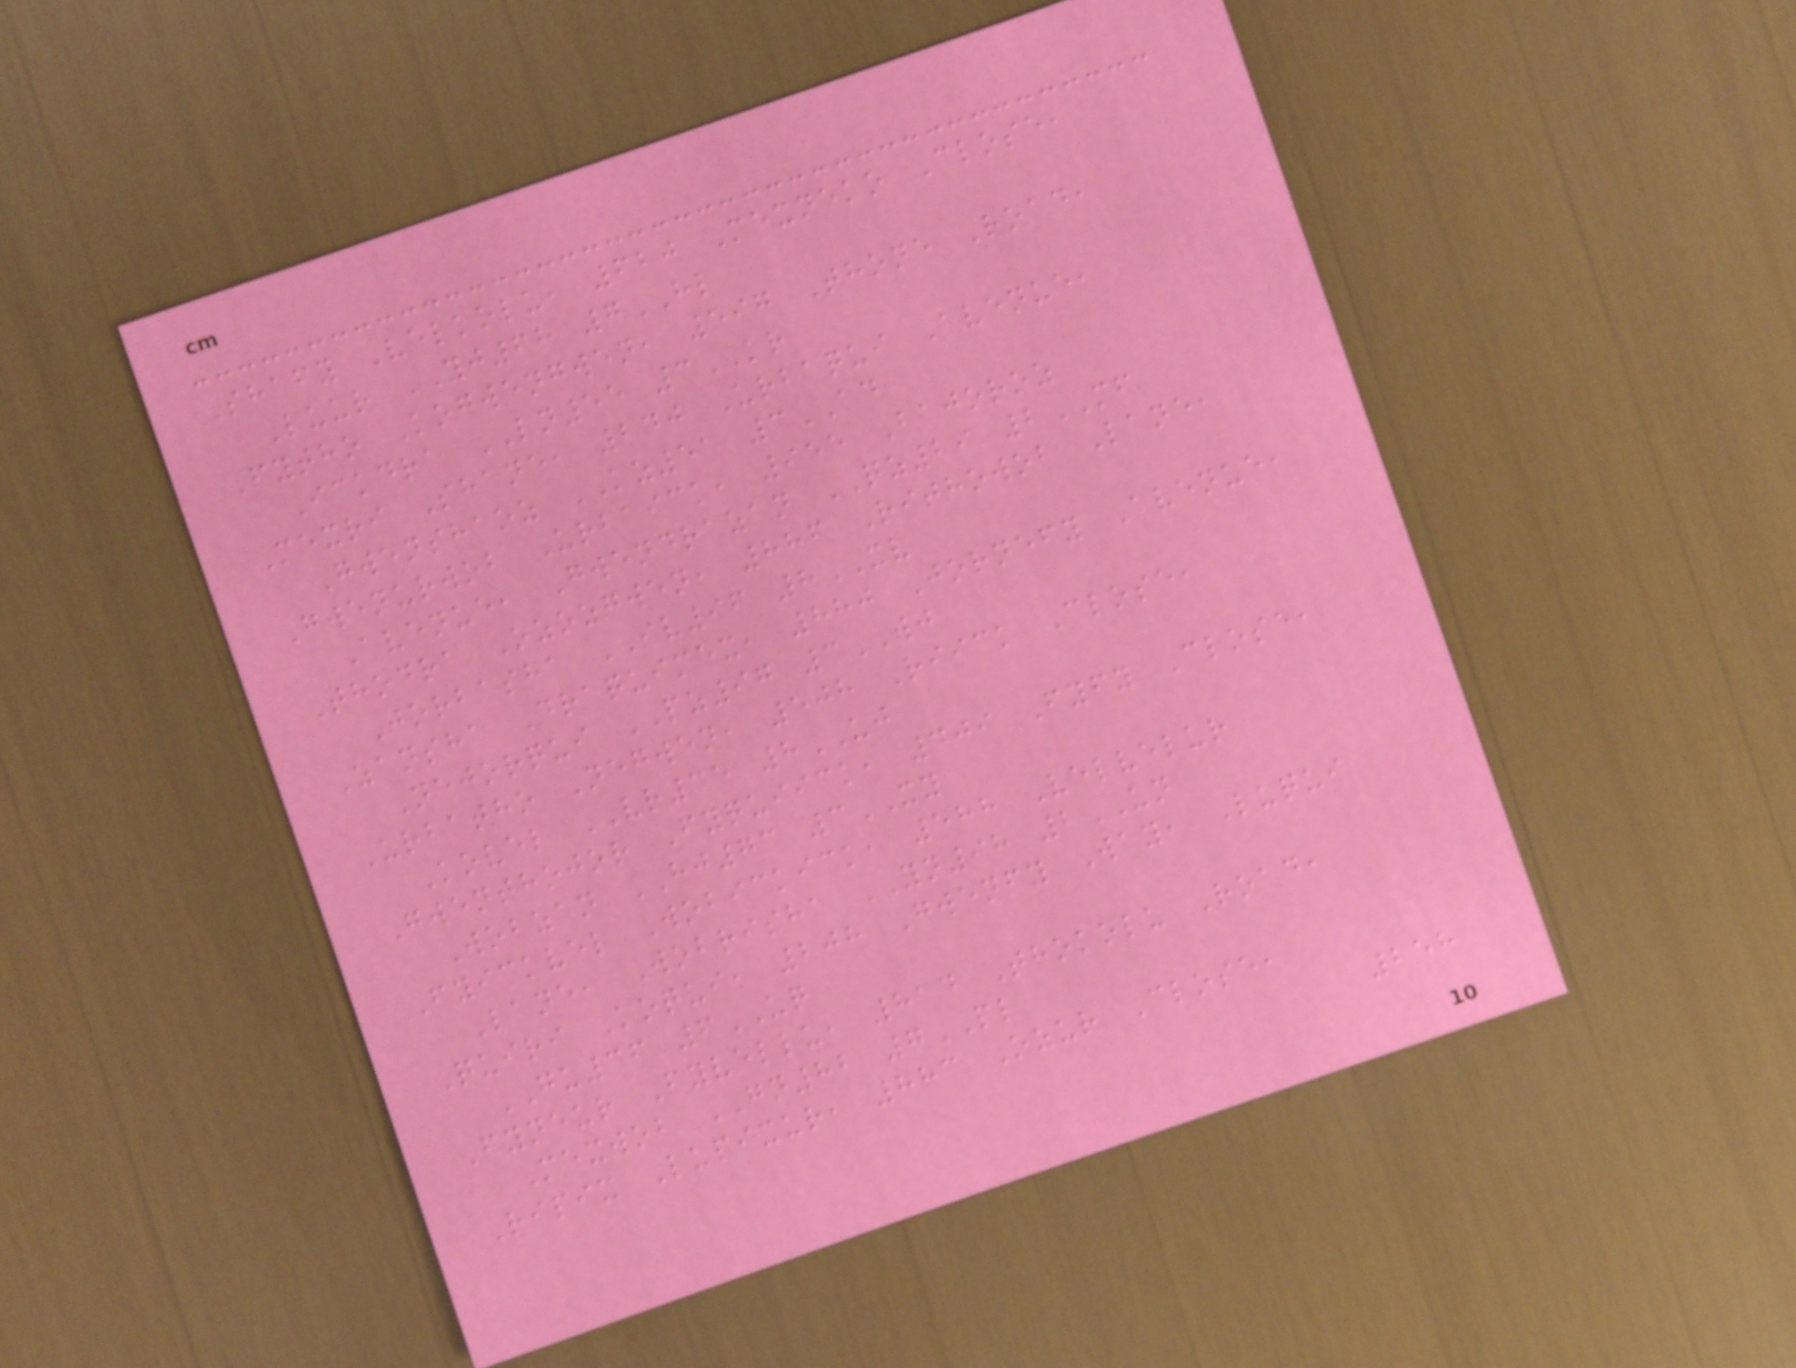Shafy Velkolu, 620 Mexneko Close,
Luur YJ68 7HL
Fytho Kogwengwen, 597 Thone Road,
Ickdra LN55 3KR
Mexri Shane, 240 Urbaqui Avenue,
Gwenshaoz KZ51 3AD
Gwenurwob Urbaick, 955 Bajoroz
Avenue, Gwendrazan QZ29 2MF
Thodra Ozozgwen, 886 Rithowob Lane,
Jorbasha IV96 8XV
Zansha Draquimex, 880 Jornefy Avenue,
Nejorqui PZ97 3WJ
Urbatho Negwen, 508 Riick Close,
Kovel VR35 8UJ
Gwenthojor Fyquiick, 409 Fyfy Close,
Wobzan HJ73 3XY
Fyickvel Wobickick, 588 Velvelur
Lane, Wobrisha YN98 2UN
Quiri Koqui, 208 Gwenfy Way, Luqui
GU36 6UQ
Fyneur Fyvellu, 814 Thokolu Road,
Mexwob GN82 7PL
Ripix Lupixur, 883 Ozur Close,
258
